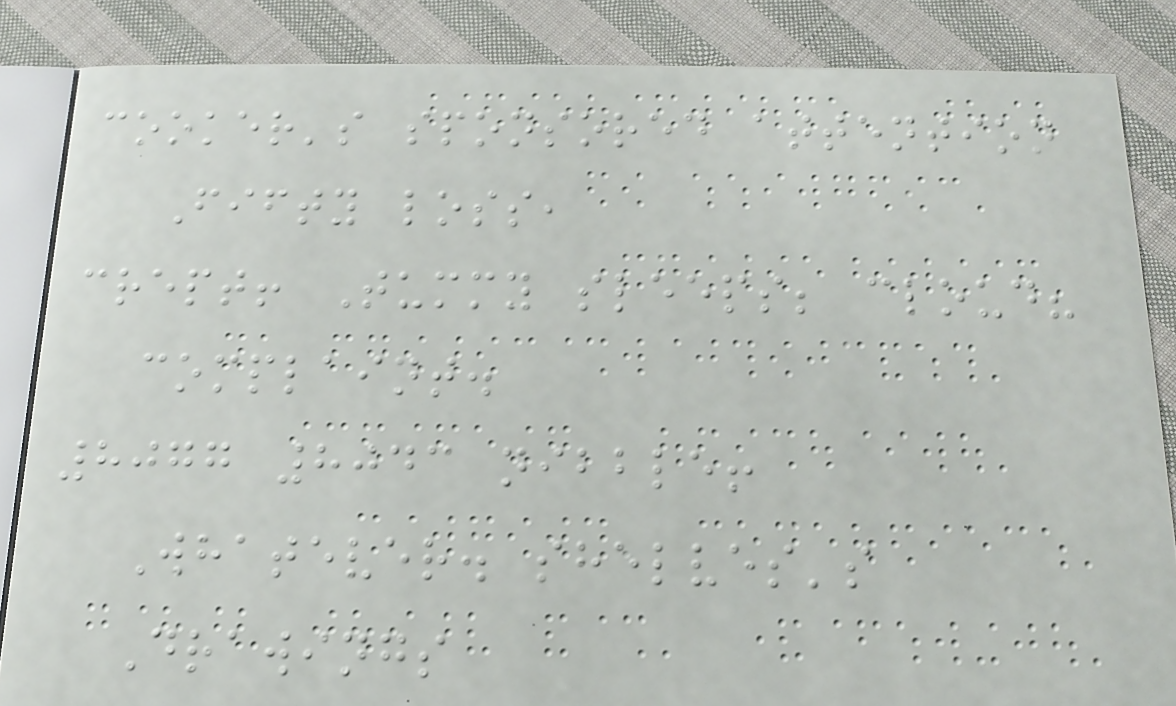cooker's sponsored attention
Fifty loss,
crept! Tummy sleeps; cloud?
complaint.
8077 8043 nibble!
Whatever. shelves's
Drawings
